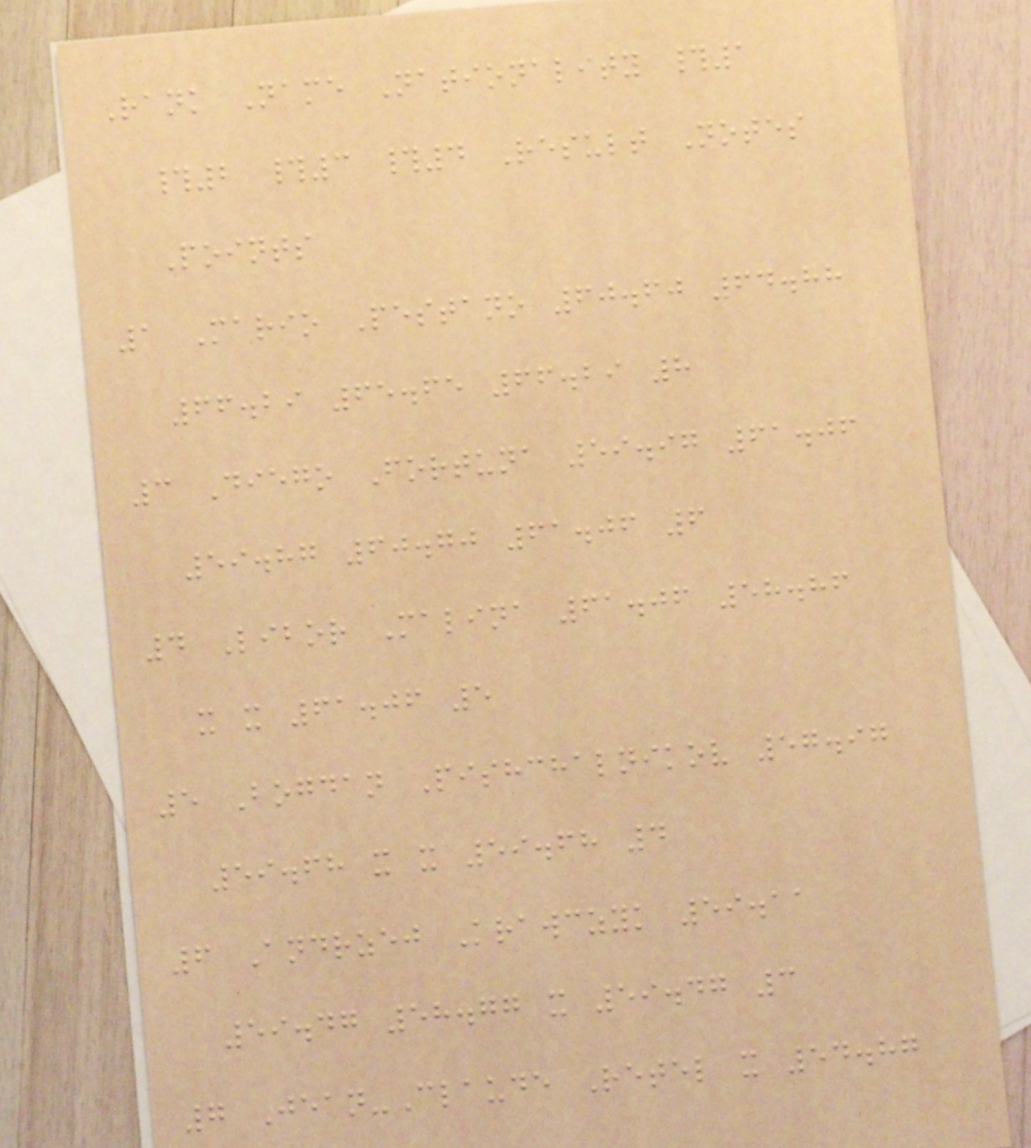Rank Name Nationality #1
#2 #3 #4 Result Notes
Points
1 Mario Pestano 60.60 64.88
66.29 65.65 66.29 8
3 Diego Fortuna 59.97 61.06
59.87 60.70 61.06 6
4 Libor Malina 61.06 58.86
x x 61.06 5
5 Bogdan Pishchalnikov 57.97
59.68 x x 59.68 4
6 Andrzej Krawczyk 59.11
59.47 58.77 x 59.47 3
7 Jean-Claude Retel x 54.87
